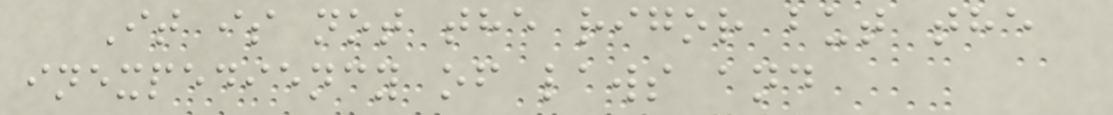It is not the rigor but the
inexpediency of laws and
